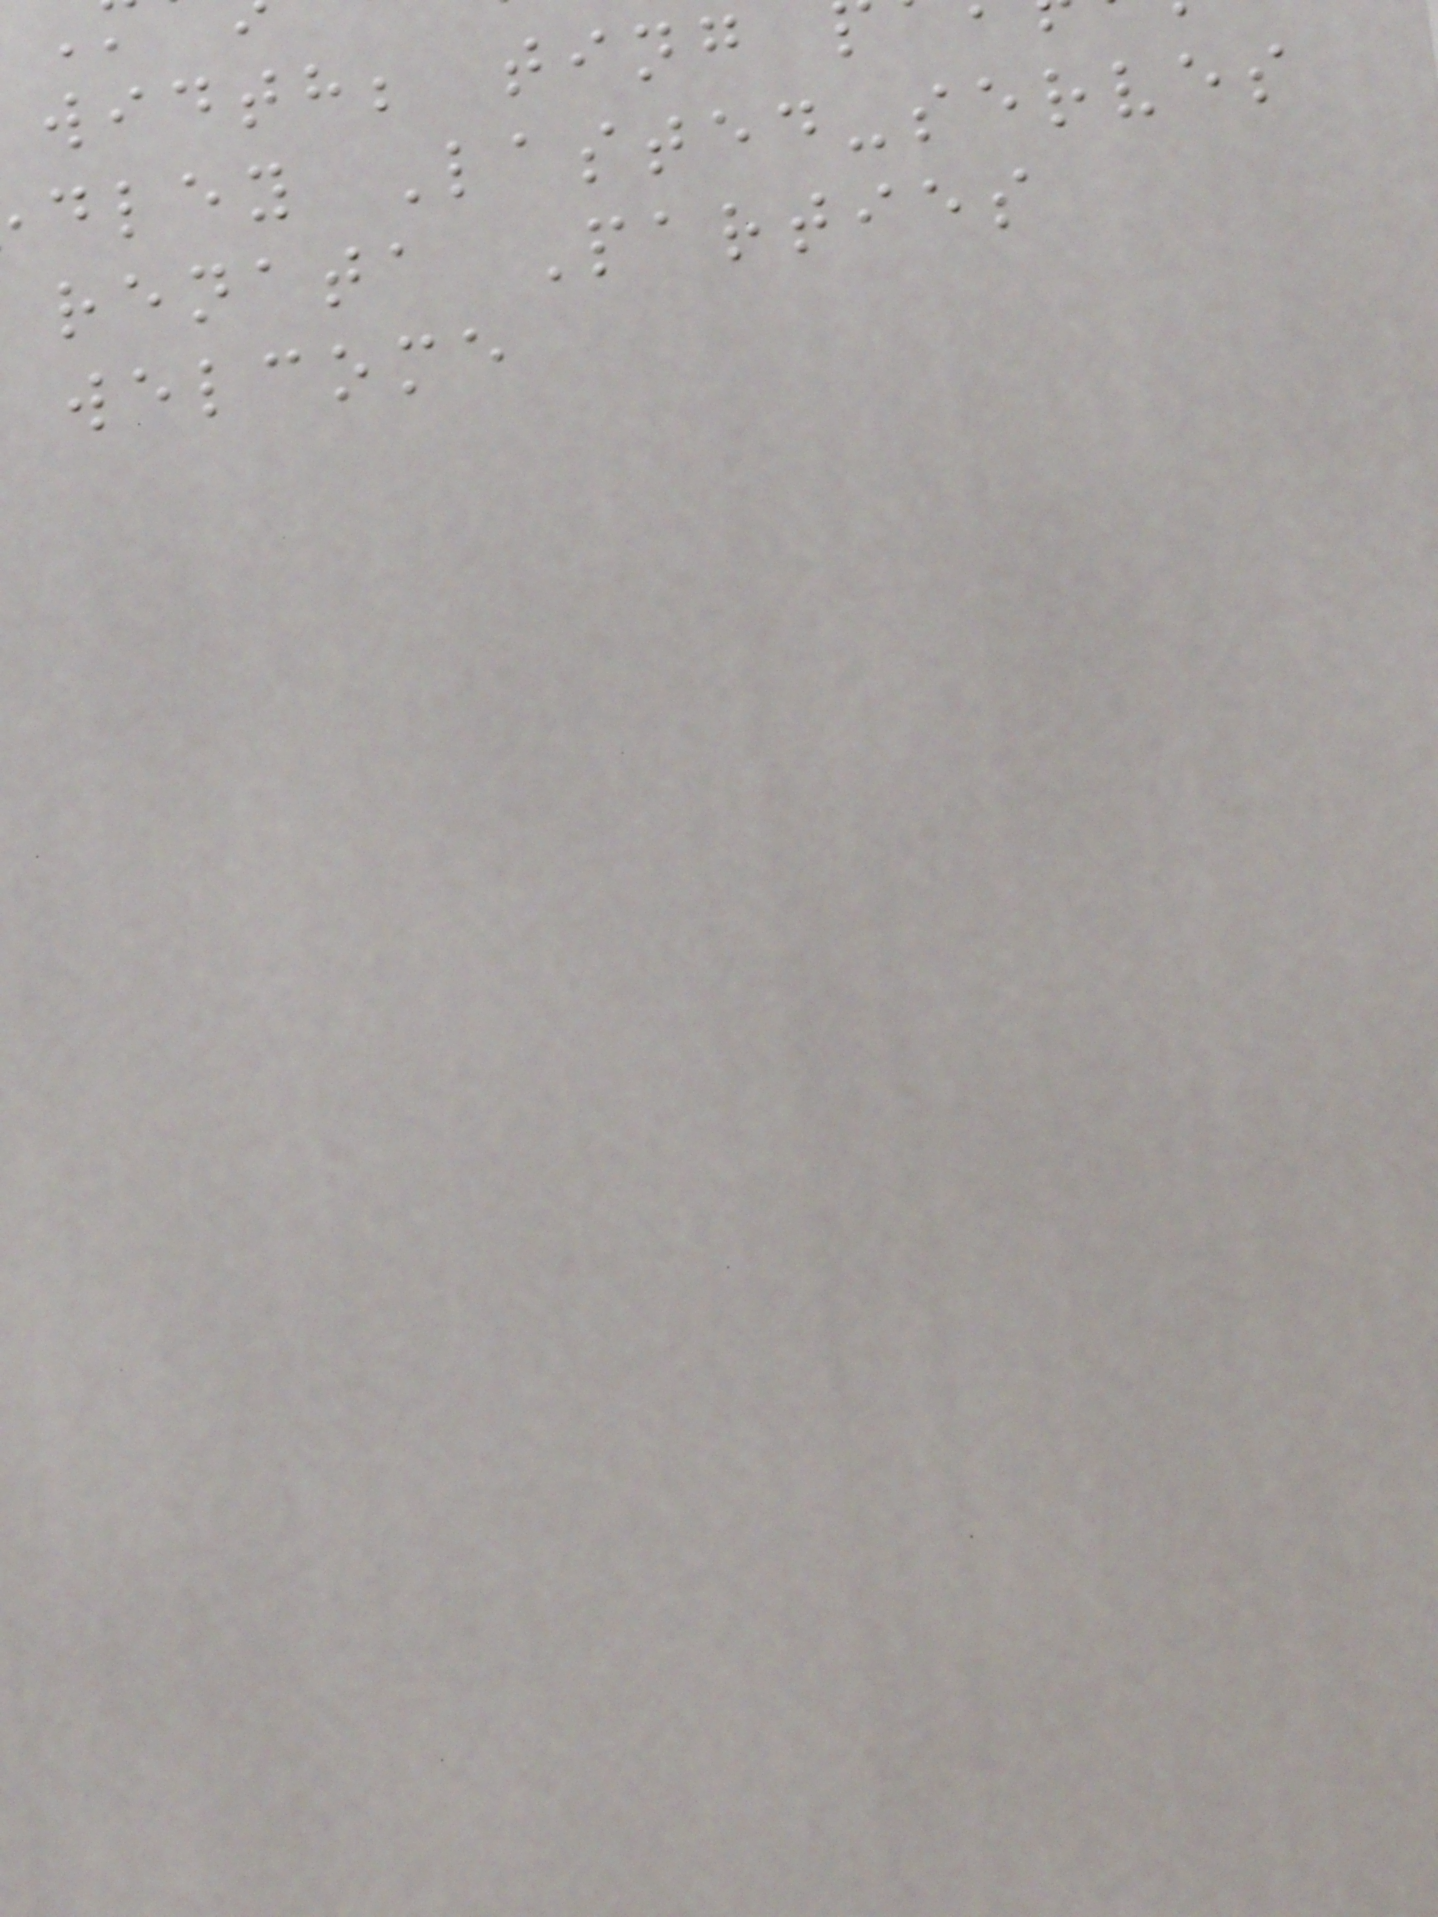width; ting
dley Lasted-serves
renata Parties
welcome
